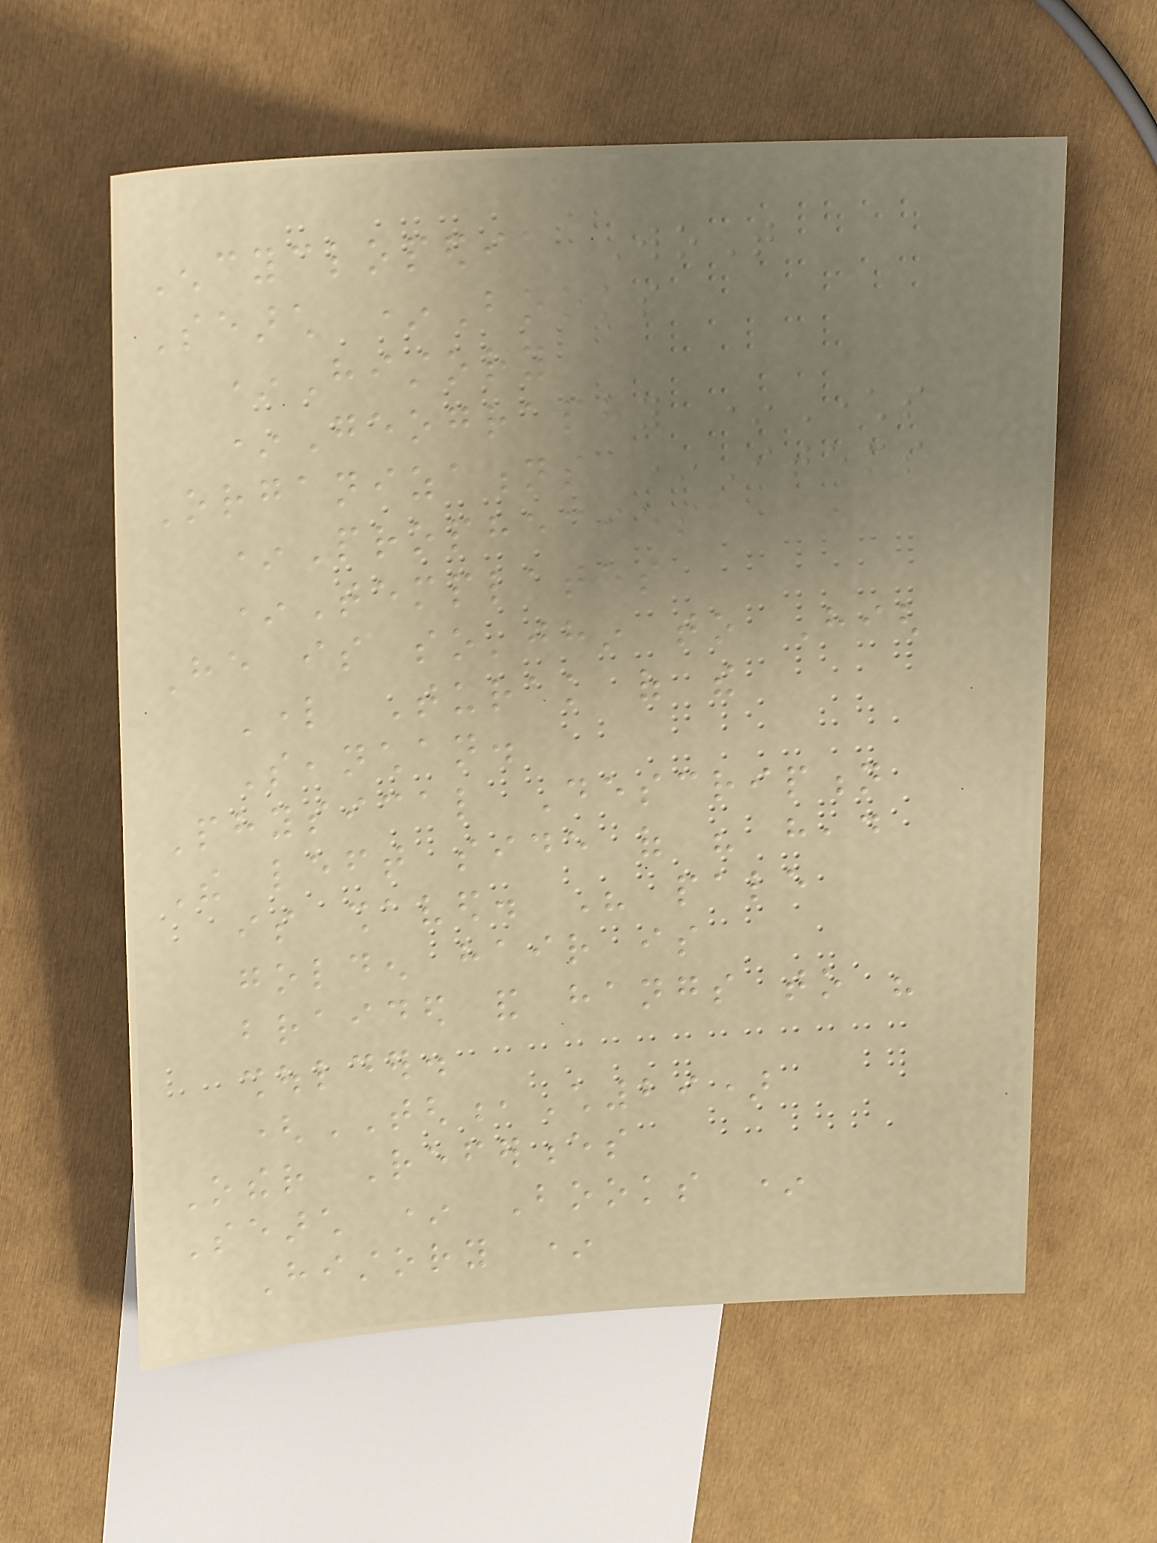Encyclopedia WoT
Search *Books
*History
*Geography *Characters
Organizations *Items
*Prophecies
*Templates
He is so'jhin to High
Lord Turak of the
Seanchan.
Physical Description
The left side of his head
is shaved. His pale
golden hair is
braided and hangs to his
shoulder.
(TGH,Ch29)
Other References
Search * Books *
History *
